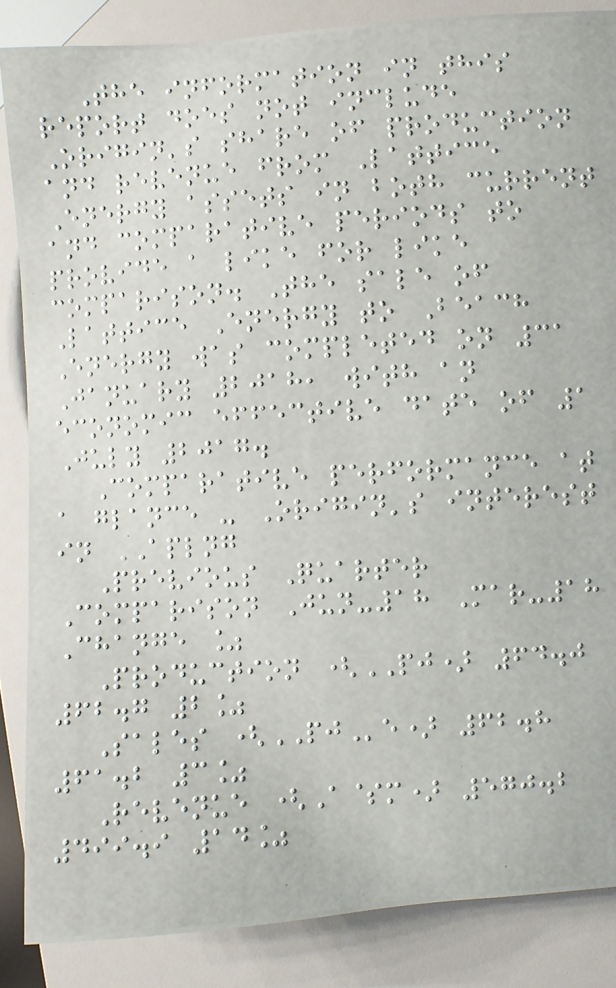The information in this
report does not include
Origin's share of production
and revenue from Lattice
Energy assets in both current
and comparative periods to
provide a like for like
comparison. The sale of
Lattice Energy to Beach
Energy was completed on 31
January 2018, with an
economic effective date of 1
July 2017.
Comparative performance at
a glance - Origin's interest
in APLNG
Previous Quarter
Comparison Jun-18 Mar-18
Change %
Production (PJ) 64.0
62.7 2%
Sales (PJe) 62.8
61.2 3%
Revenue (A$m) 570.2
499.9 14%
